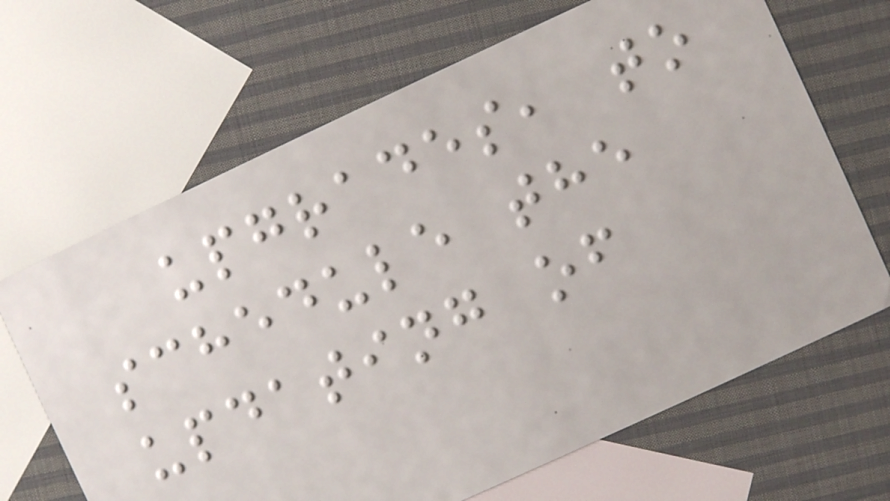upgrades, to
schedule the
updating of
